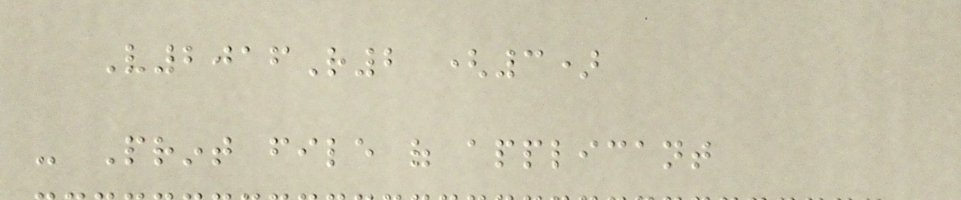V2016R2 (3)
- Print file of applicant
